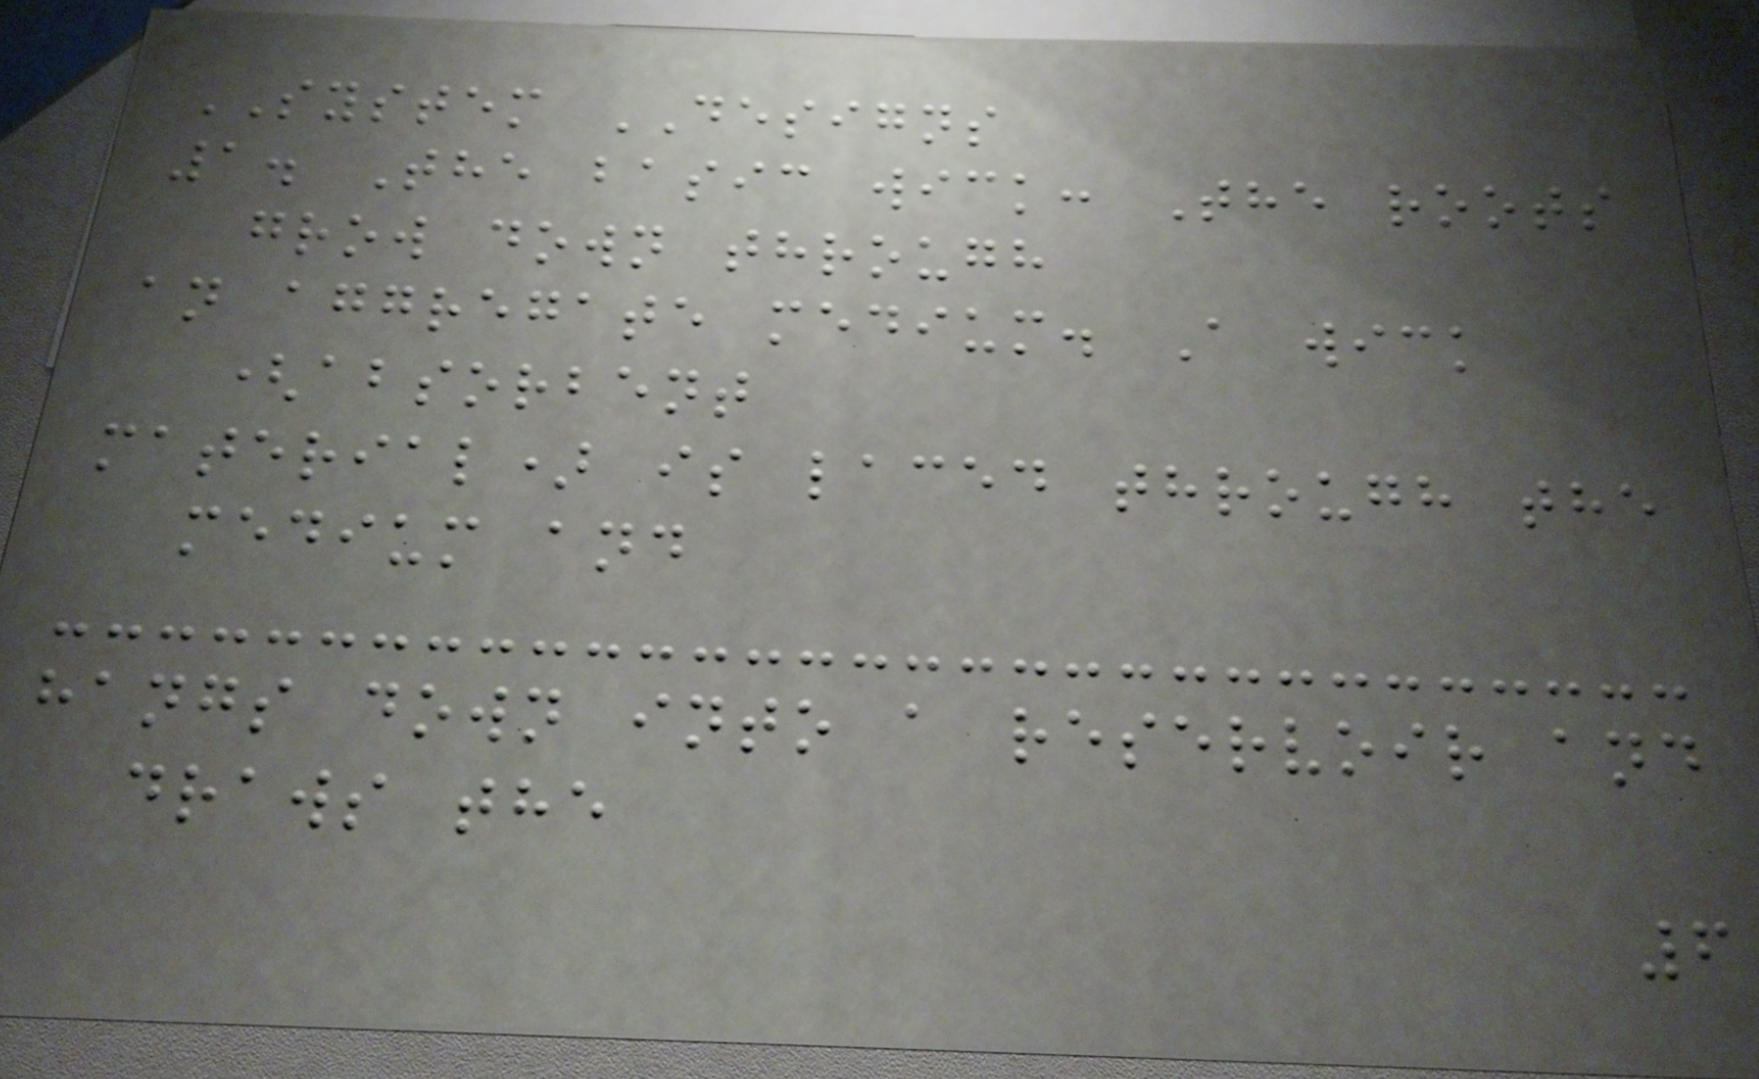SYSTEM DESIGNS
1. The basic wick: The roots
grow down through
an aggregate medium. A wick
(absorbent
material) is laced through the
medium and
hangs down into a reservoir and
draws the
6
